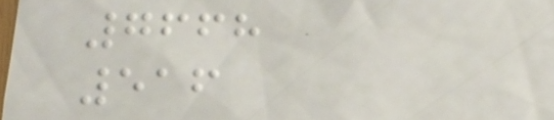7668
516
